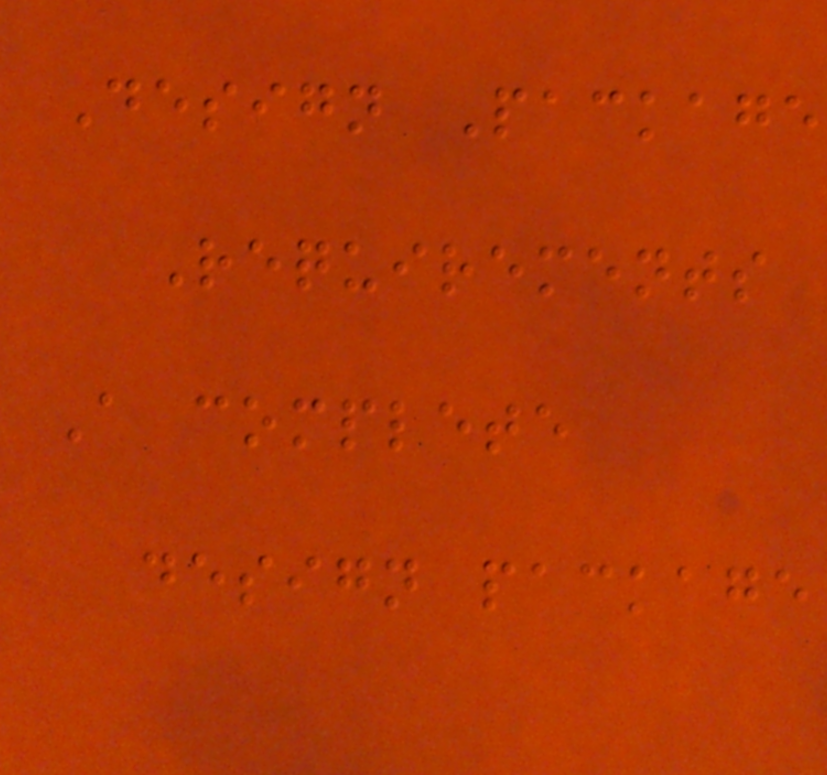Design Package
Requirements
A complete
design package
